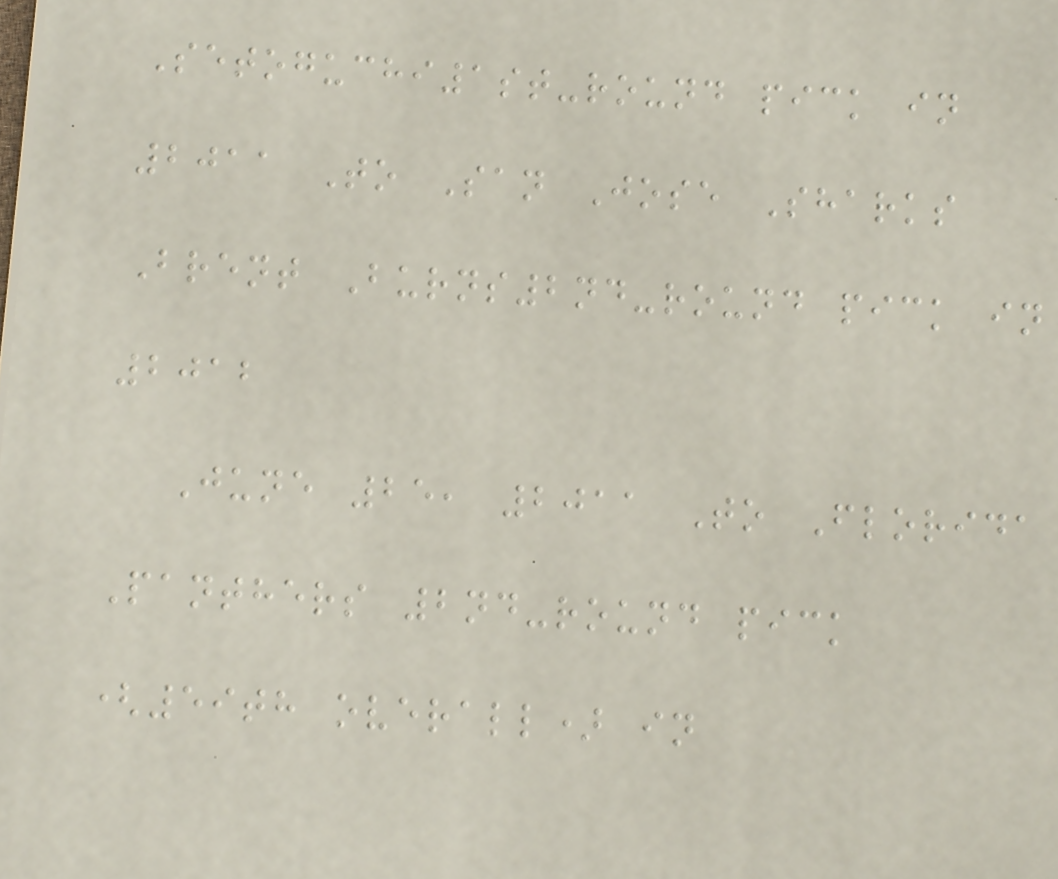Setoguchi1st-round pick in
2011 To San Jose Sharks
Brent Burns2nd-round pick in
2012
June 25, 2011 To Florida
Panthers 2nd-round pick
(59th overall) in
